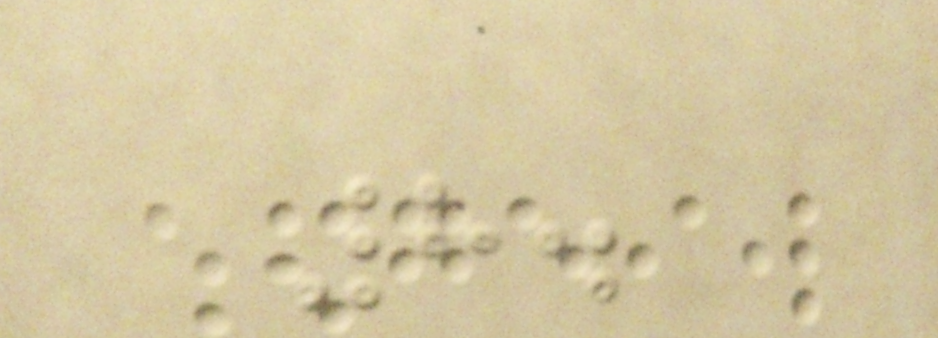8.
